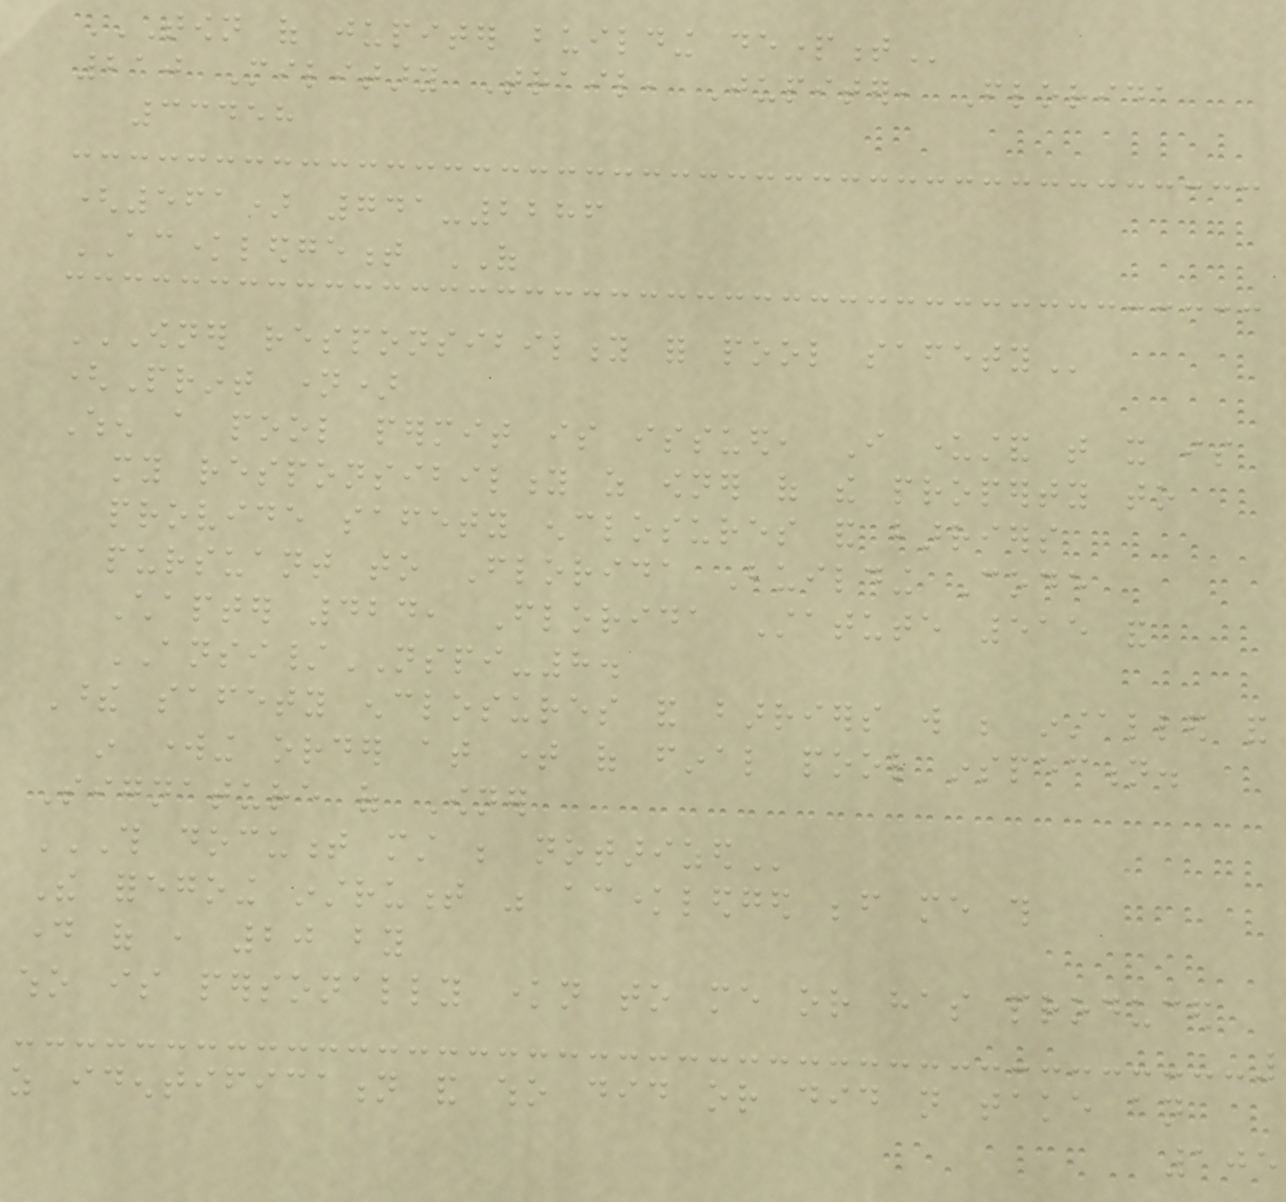TOWN OF JUPITER BUILDING DEPARTMENT
210 Military Trail, Jupiter, Florida
33458
(561) 741-2286
ACKNOWLEDGEMENT OF
OWNER RESPONSIBILITY FOR POOL SAFETY
(Print name)
When a pool permit is issued, I understand that it is
my responsibility as owner of the property to
provide safety enclosures and barriers
pursuant to Florida Building Code
Chapter 424, Florida Statute 515 and
ANSI/NSPI-8.
These safety enclosures and barriers will be installed and
in working order at time of final pool inspection.
Signature of Owner
THIS DOCUMENT MUST BE NOTARIZED
The foregoing instrument was acknowledged before me this
day of , 20 by
who is personally known to me or has produced
as identification and who did or did not take an
105
